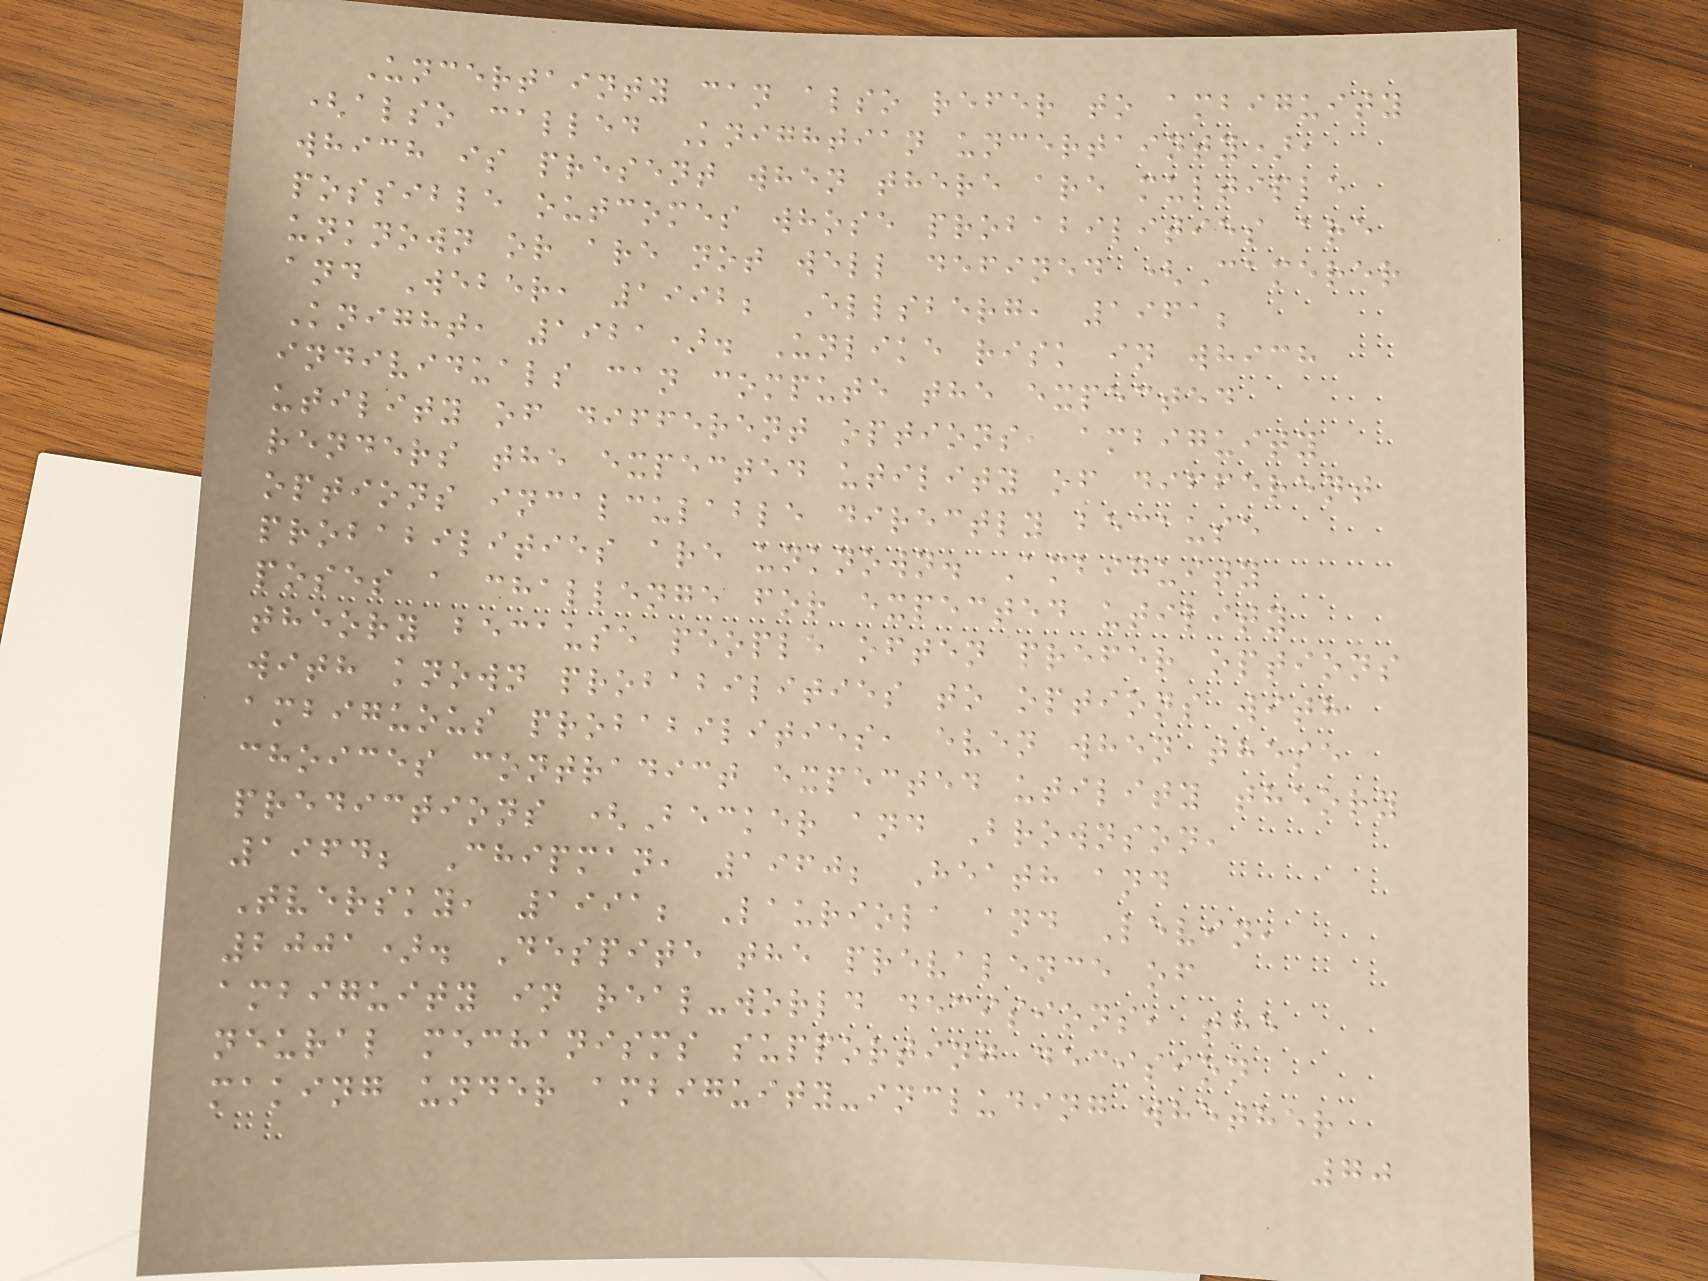Uncertainty can also refer to ambiguity
(also called Knightian uncertainty),
which is present when there are multiple
possible outcomes whose probabilities are
unknown or are not well defined (Camerer
and Weber, 1992; Ellsberg, 1961;
Knight, 1921). Unlike risk in which
individuals can compute the expected
utility of different options, ambiguity
renders the expected utility of different
options incalculable directly because
probabilities are unknown. Ambiguity
poses a challenge for expected utility
theory because people often prefer options
with known probabilities to options with
ambiguous probabilities, even when these
choices contradict expected utility theory
predictions (Becker and Brownson,
1964; Chipman, 1960; Heath and
Tversky, 1991; Lauriola and Levin,
2001). Despite the prevalence of
ambiguity in real-world decisions, the
neural mechanisms supporting decision
making under ambiguity-including whether
70
